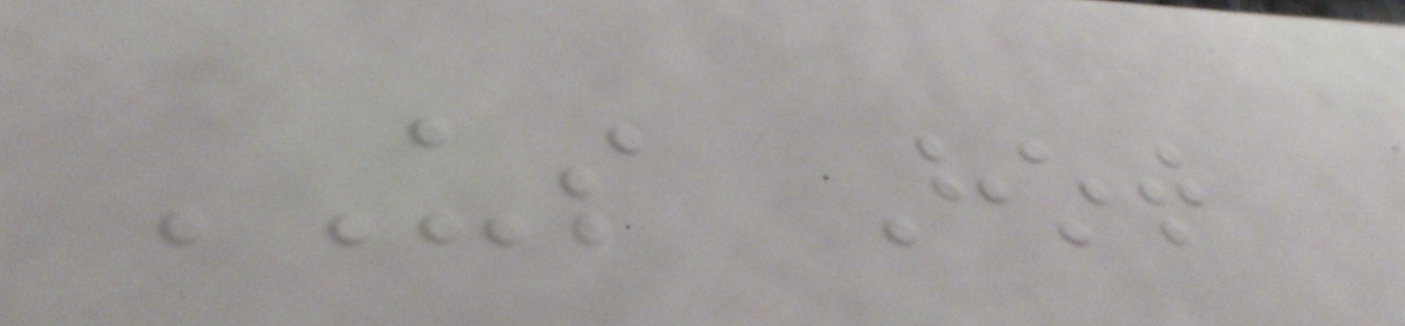US Hot
